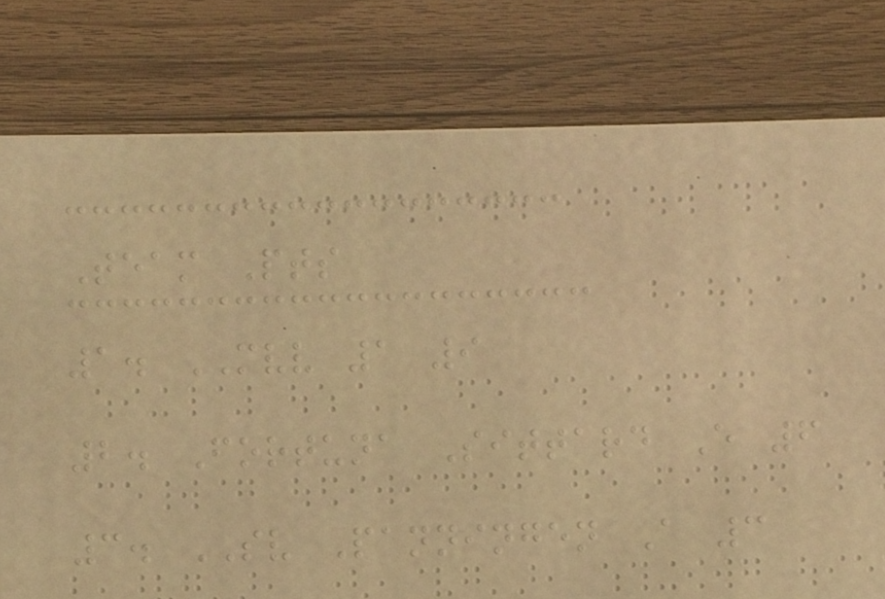Team Pts
1. MVV 1 9
2. Fortuna Sittard E 6
3. SV Panningen A 3
